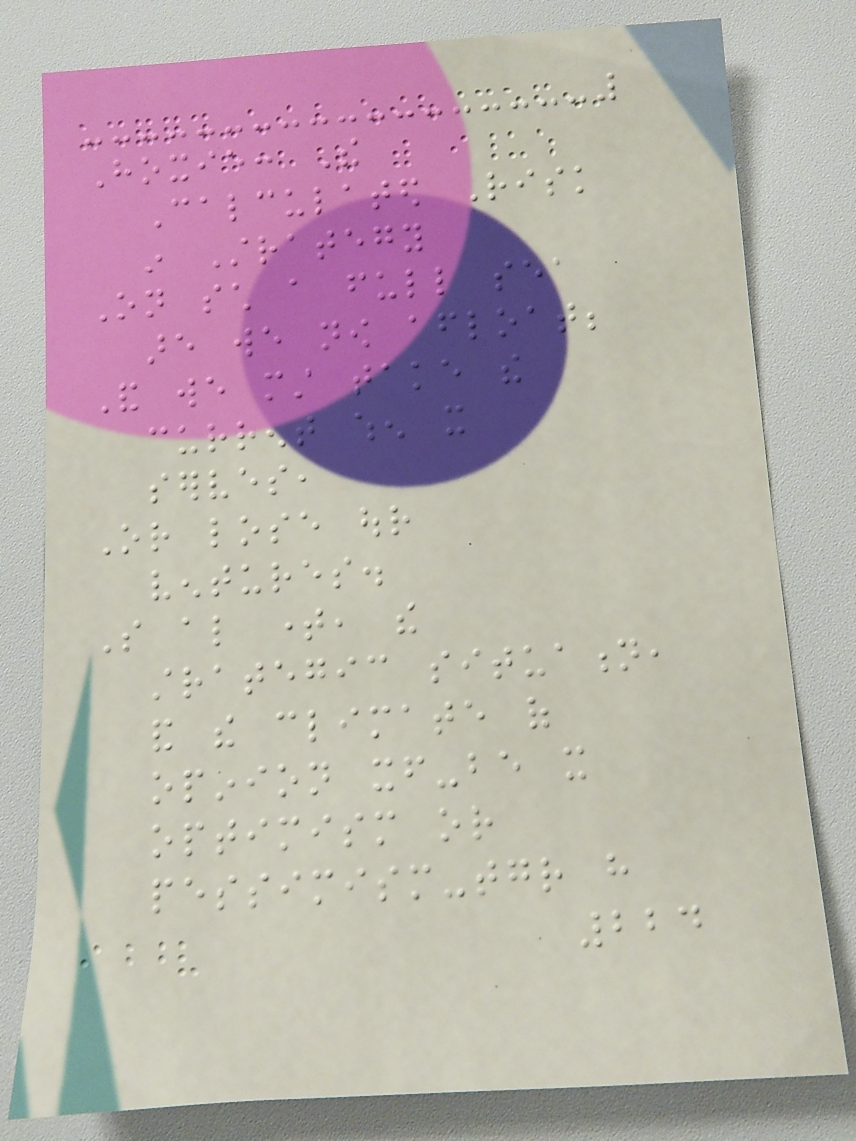Hoxie: The
Calculated Risk
in Strategy
On such a full sea
are we now afloat;
And we must take the
current when it
serves,
Or lose our
ventures.
So also time, the
strategic situation,
and the climate of
opinion itself-be it
optimism or
pessimism-together have
224
